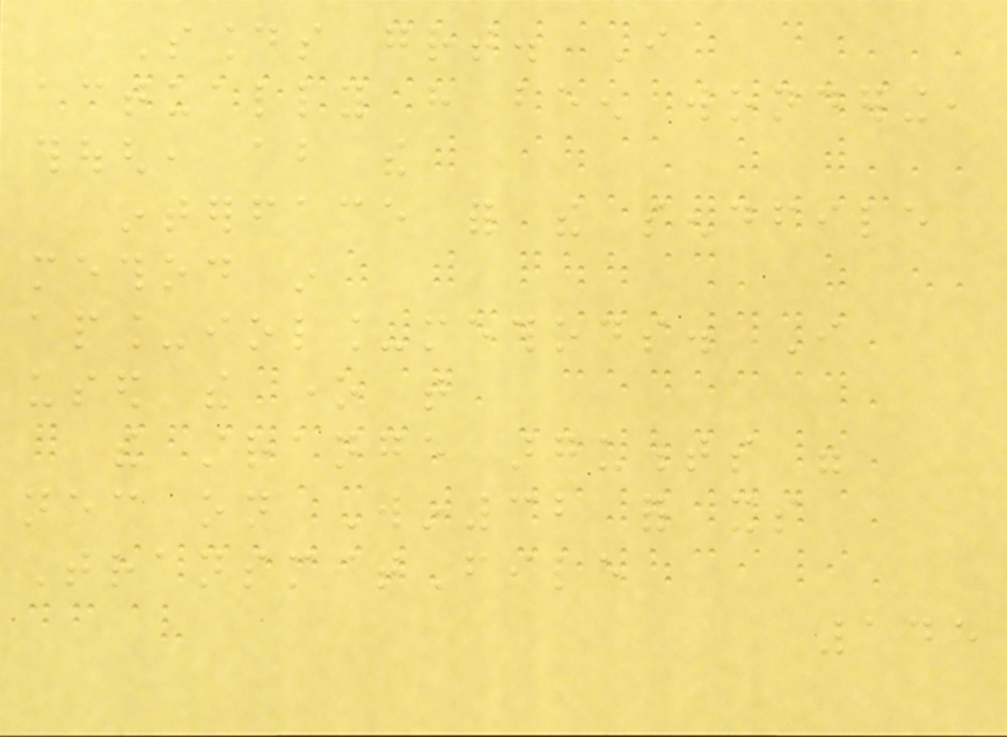Sounds great. I
actually have been wondering,
though, about the
interface for the sendfile
method in
ap_iol_methods. I
used the one that
the strange arguments were
necessary on Win32 for its
TransmitFile
145
